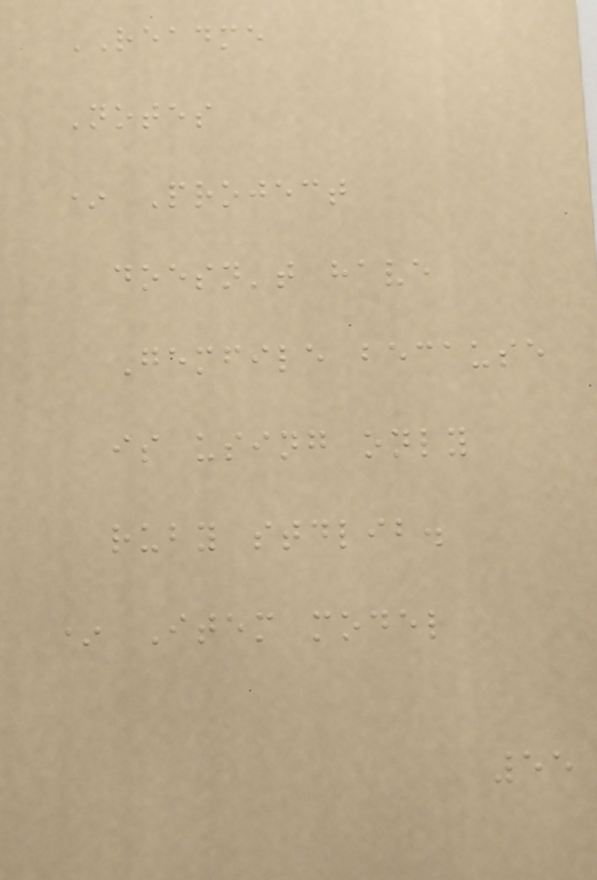README
Notes
* Project
doesn't have
Gemfile because
is using only
ruby stdlib.
* Item model
55
